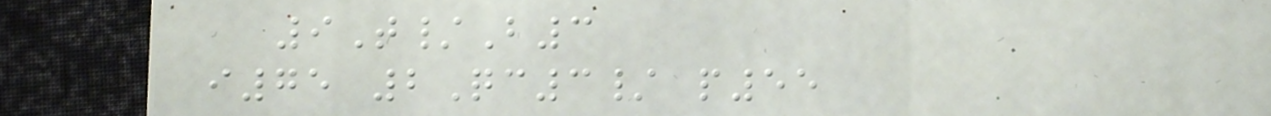9T/B3
i75 2Qc3/ p55
